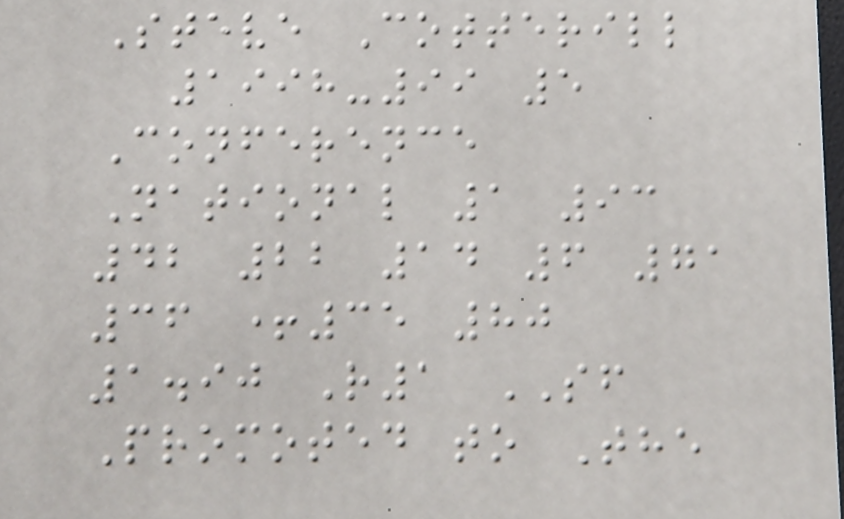Steve Cotterill
1998-99 5
Conference
National 1 93
42 22 14 6 71
36 +35 80
1.90 R1 SF
Promoted to The
